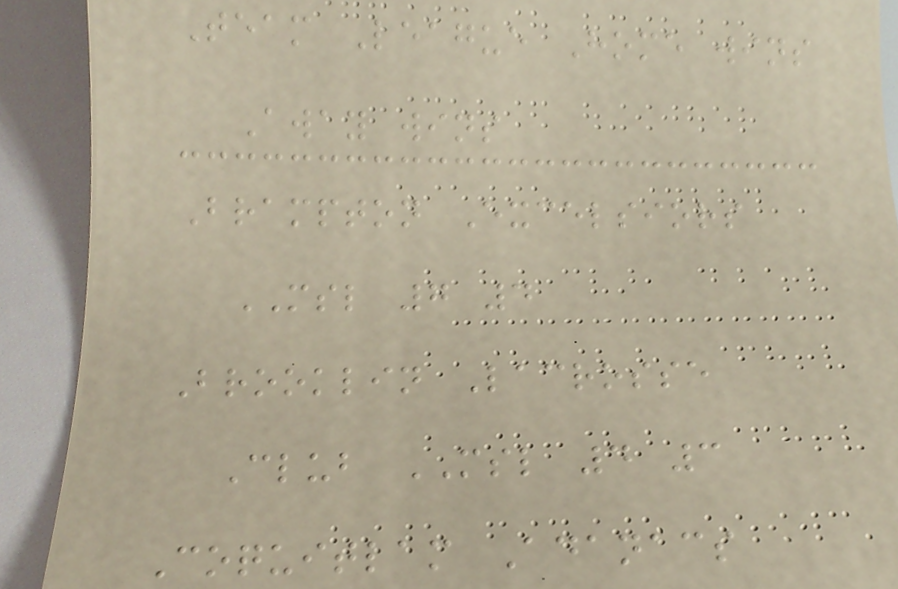Team League Home wins
Away wins
Brampton Excelsiors
MSL 7 4
Brooklin Lacrosse
Club MSL 4 3
Coquitlam Adanacs
